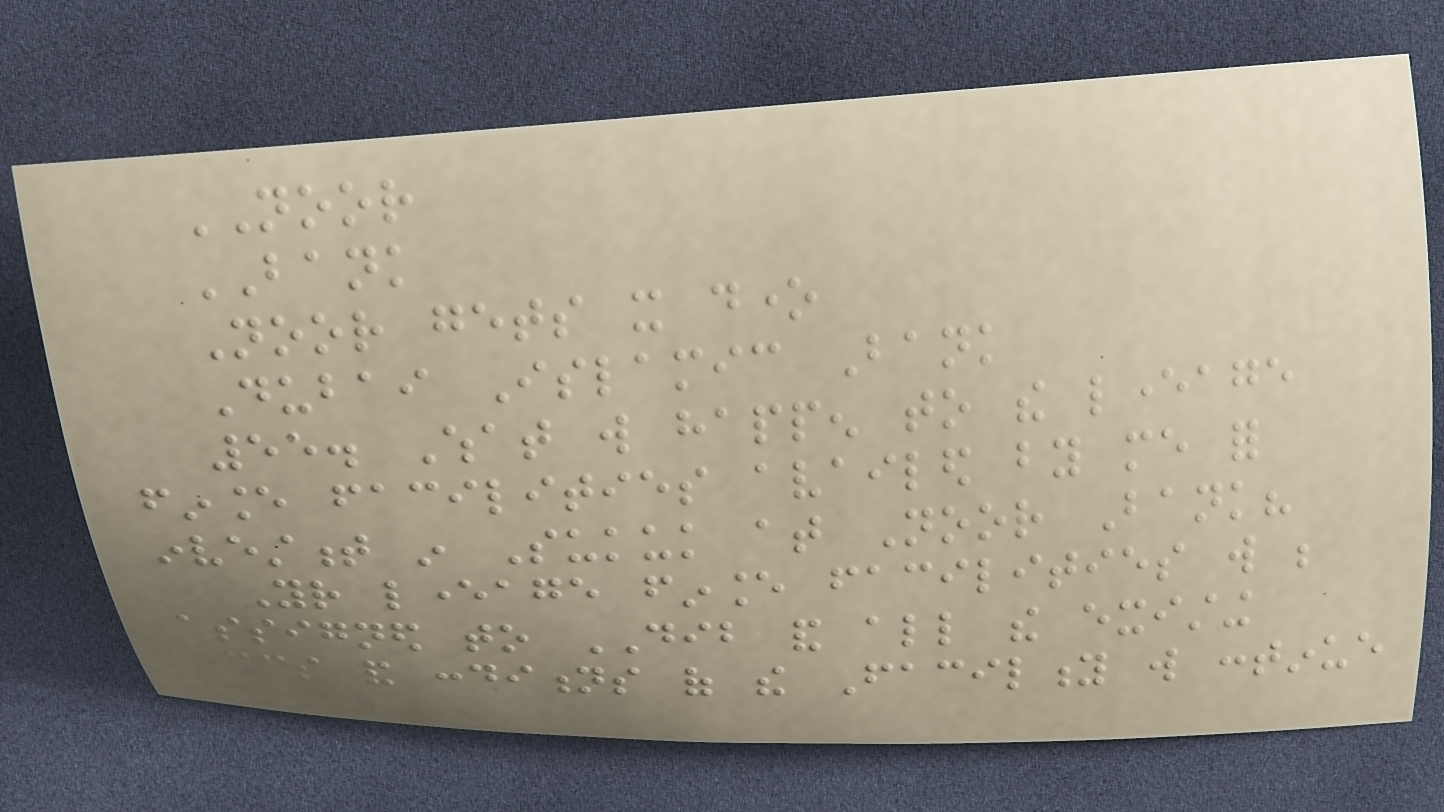NOOR
BANK
Noor gets it done
Dubai Islamic Bank
55. What will happen to the leverage
finance facilities availed by me for
investment in Sukuk at Noor Bank?
Your leverage finance facilities will be
assigned to DIB and all the existing
terms and conditions of the Facility will continue
